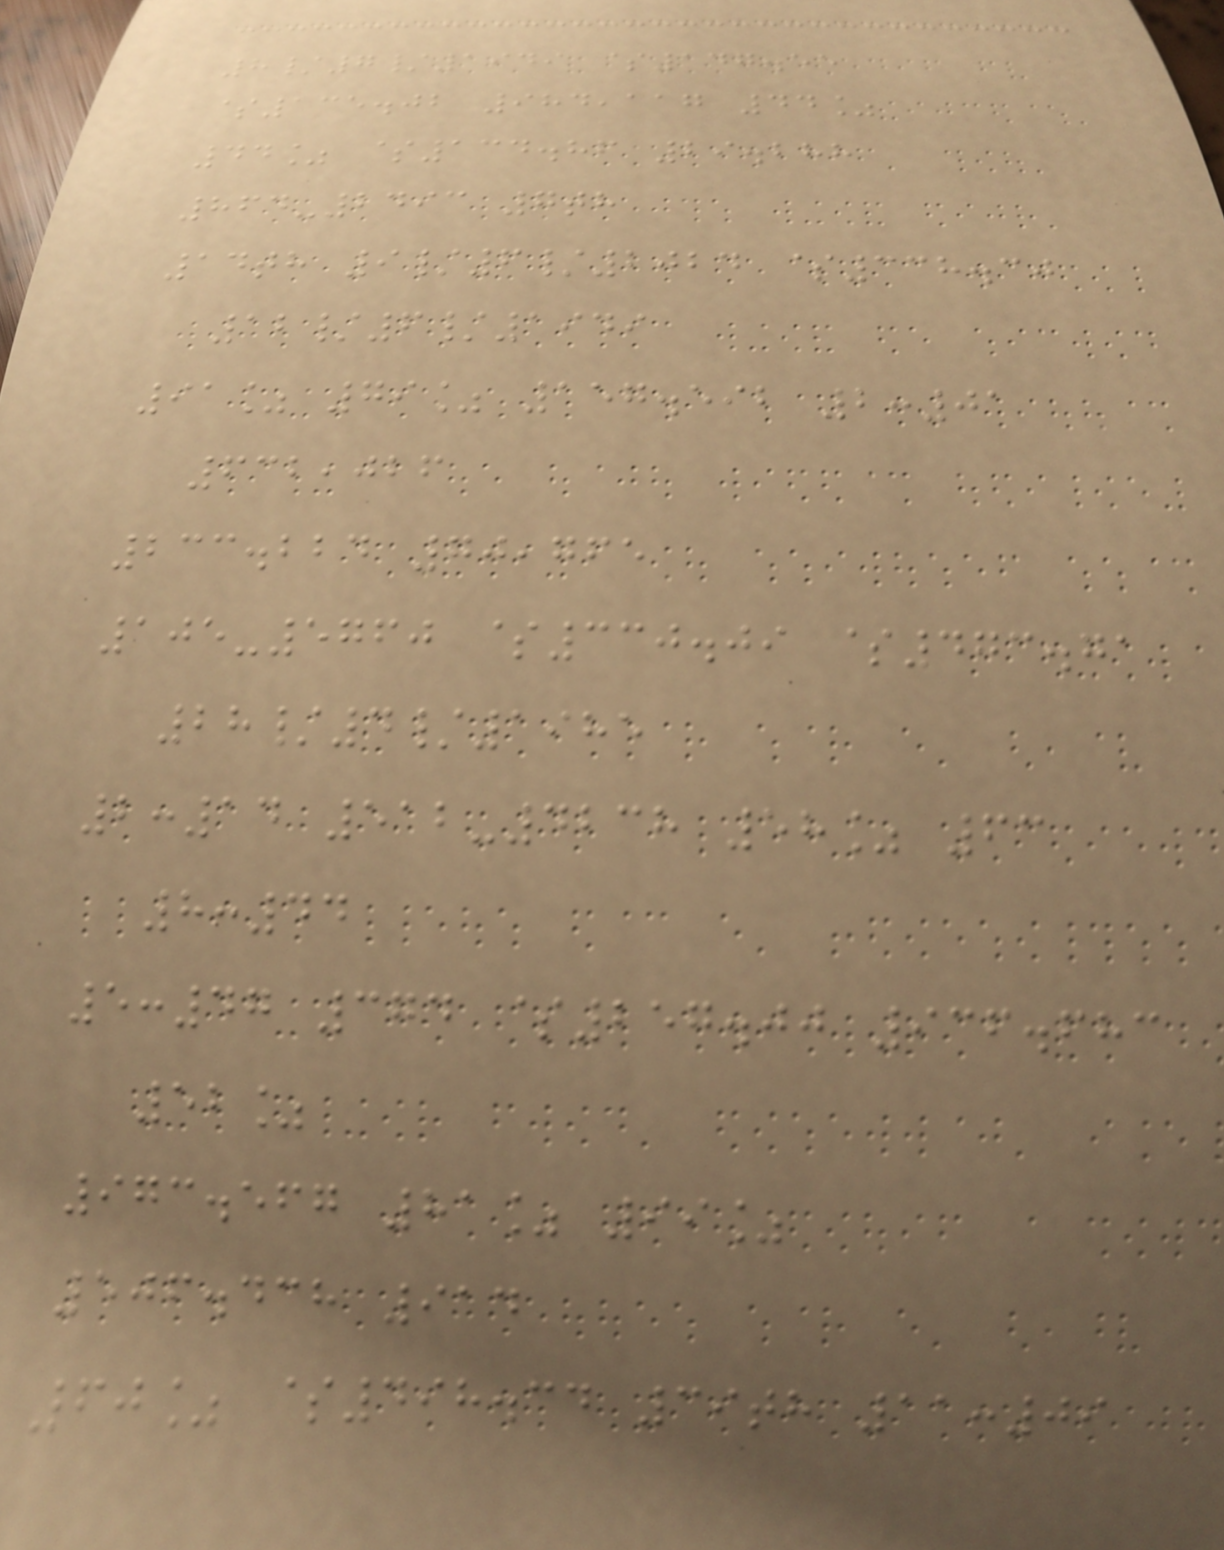8/7/1949 $147.55
$135.02 984,117 44%
44% $134.86 29.288
864-2493 7th
14th 9/6/2024 $338.30
12/6/1949
91% 79% 157.592 2:01
632,026
233.224 70,765
105-5760 $330.09 $473.71
28/4/1985
2:14 512-4238 58% 63
8:44
5:47 374 $257.00 936.683
52%
973.567 81% 99%
506.438 914
60% $498.34 39th 11:09
